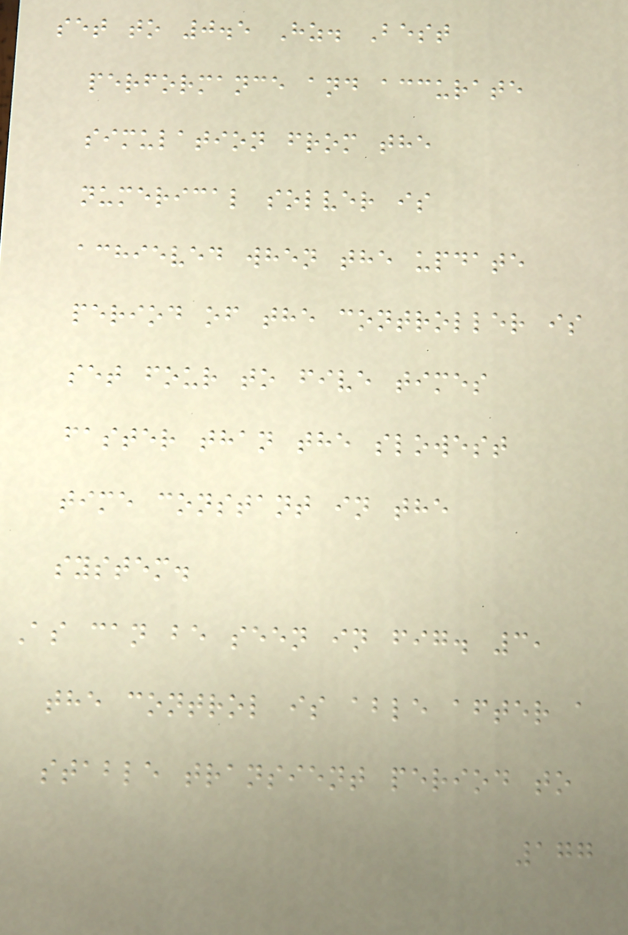set to 0.5 Hz. Best
performance and accurate
simulation from the
numerical solver is
achieved when the update
period of the controller is
set four to five times
faster than the slowest
time constant in the
system.
As can be seen in fig. 3,
the control is able after a
stable transient period to
177
